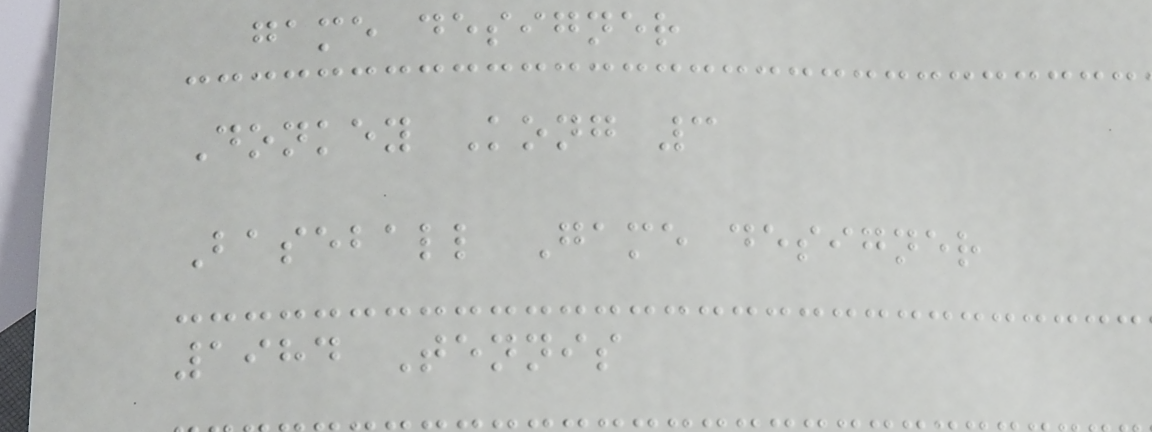game designer
Donkey Kong 3
Baseball Game designer
1984 Tennis
